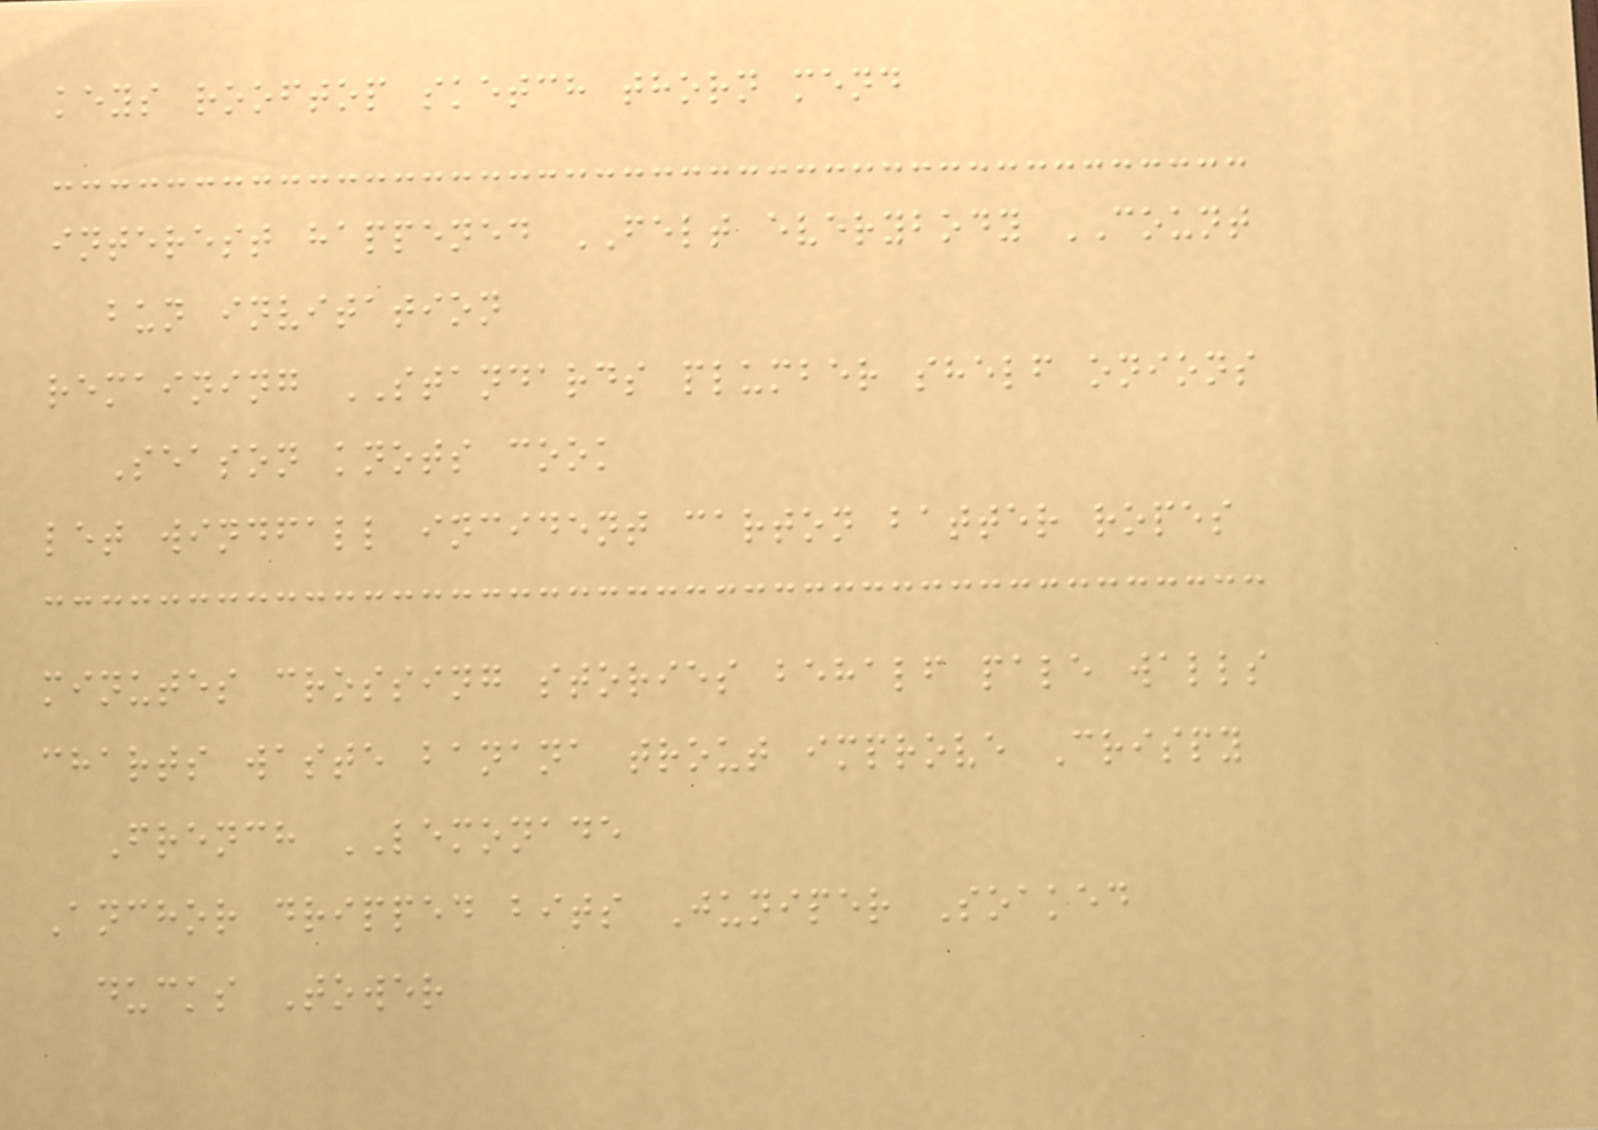keys rooftop sketch thorn mend
interest happened FELT everybody COUNT
bun invitation
remaining STANDARDS plumber shelf onions
Season knots cook
let windfall incident carton batter ropes
minutes crossing stories behalf pale walls
charts waste banana trout improve Crispy
French LEMONADE
Anchor dripped bits Juniper Soaked
ducks Tower
